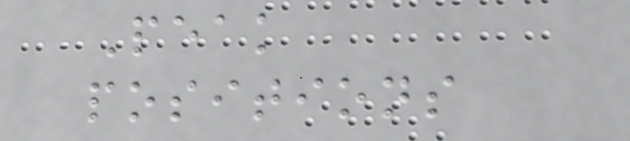Peak
positions
